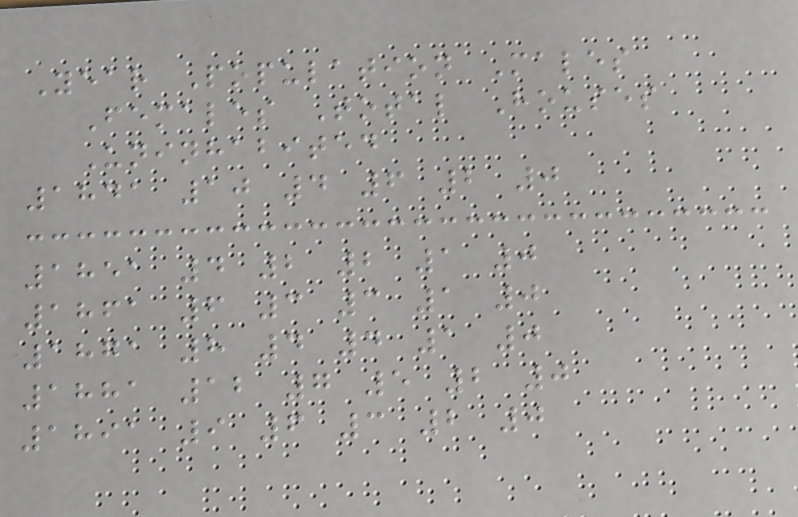Year Population Males
Females Total Houses
Uninhabited
1841 10 4 6 2 0
1851 4 2 2 1 0
1861 6 3 3 1 0
1871 8 4 4 1 0
1881 12 7 5 2 0
1891 9 6 3 2 0
